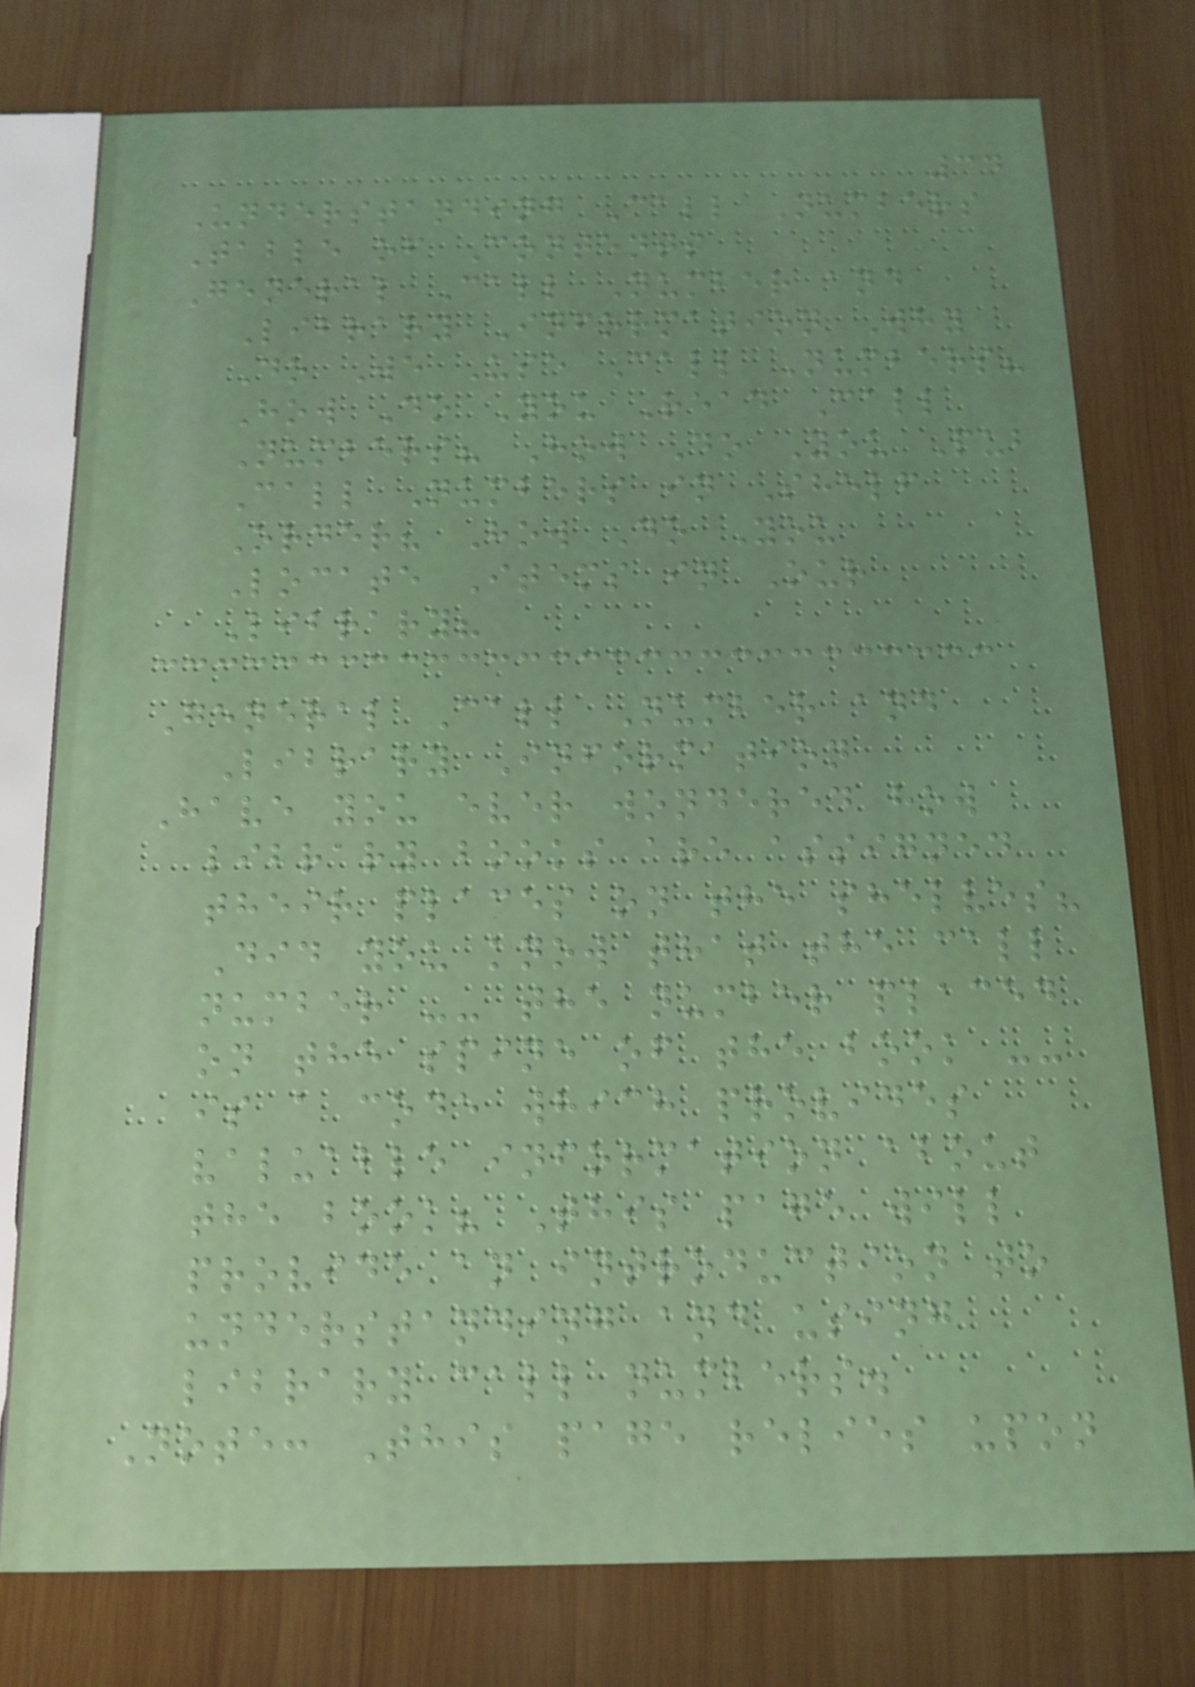34
Understanding Call Numbers
Table of Contents
General Call Number and
Library Information Why
Do We Use Call Numbers?
How Do You Read Call
Numbers? How Do You Pub
Call Numbers in Shelf
Order? How Do You
Locate Items in Our
Library?
General Call Number and
Library Information
Have you ever wondered how
library books are assigned
their places on the shelves?
Did you know that the call
number -- the number placed
on the spine of the book --
is a code which provides
valuable information about
the book? This page will
provide an introduction to
understanding and using
library call numbers.
Note: This page relies upon
